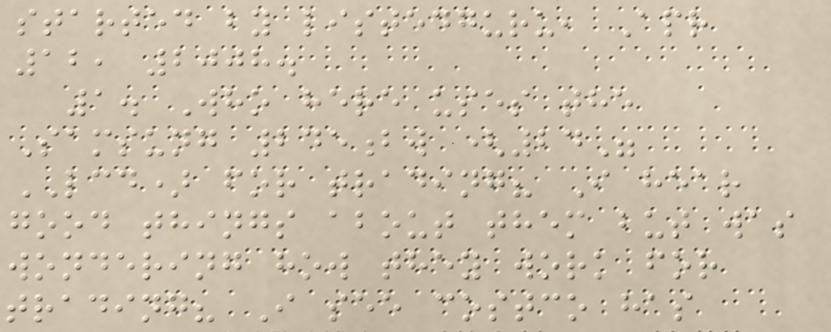started by listedguru, Apr
12, 2008.
1. Who here uses the
Samsung 245bw (24"
LCD) for trading? I hear
good things about them but was
wondering how they work for
trading? I see costco has
